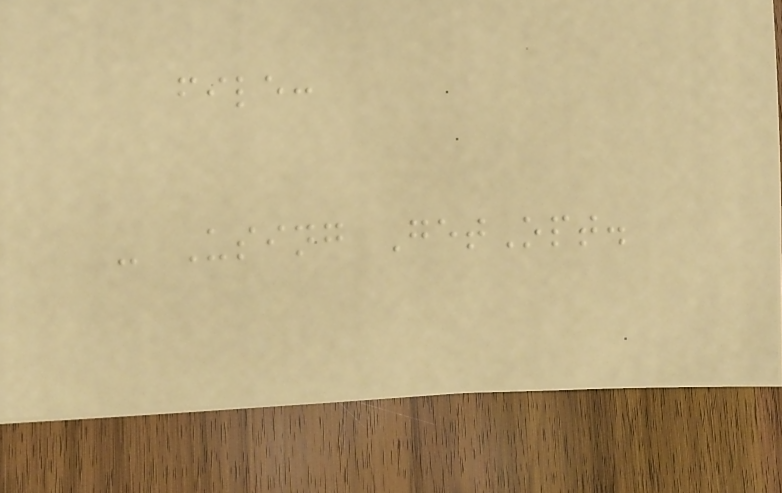file:
- Using GetOpt.
